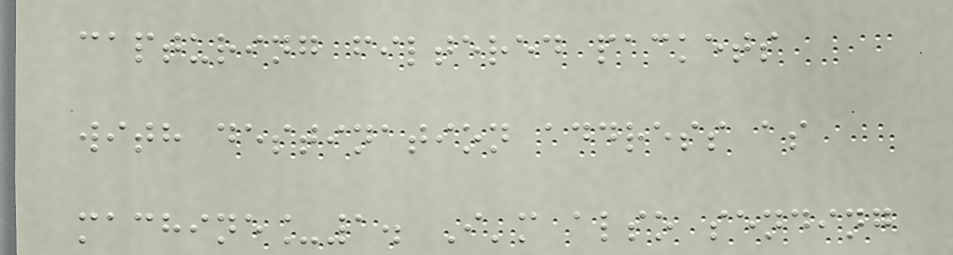capturing filtered packets
with destination address as
machine_1. I'm also sending
